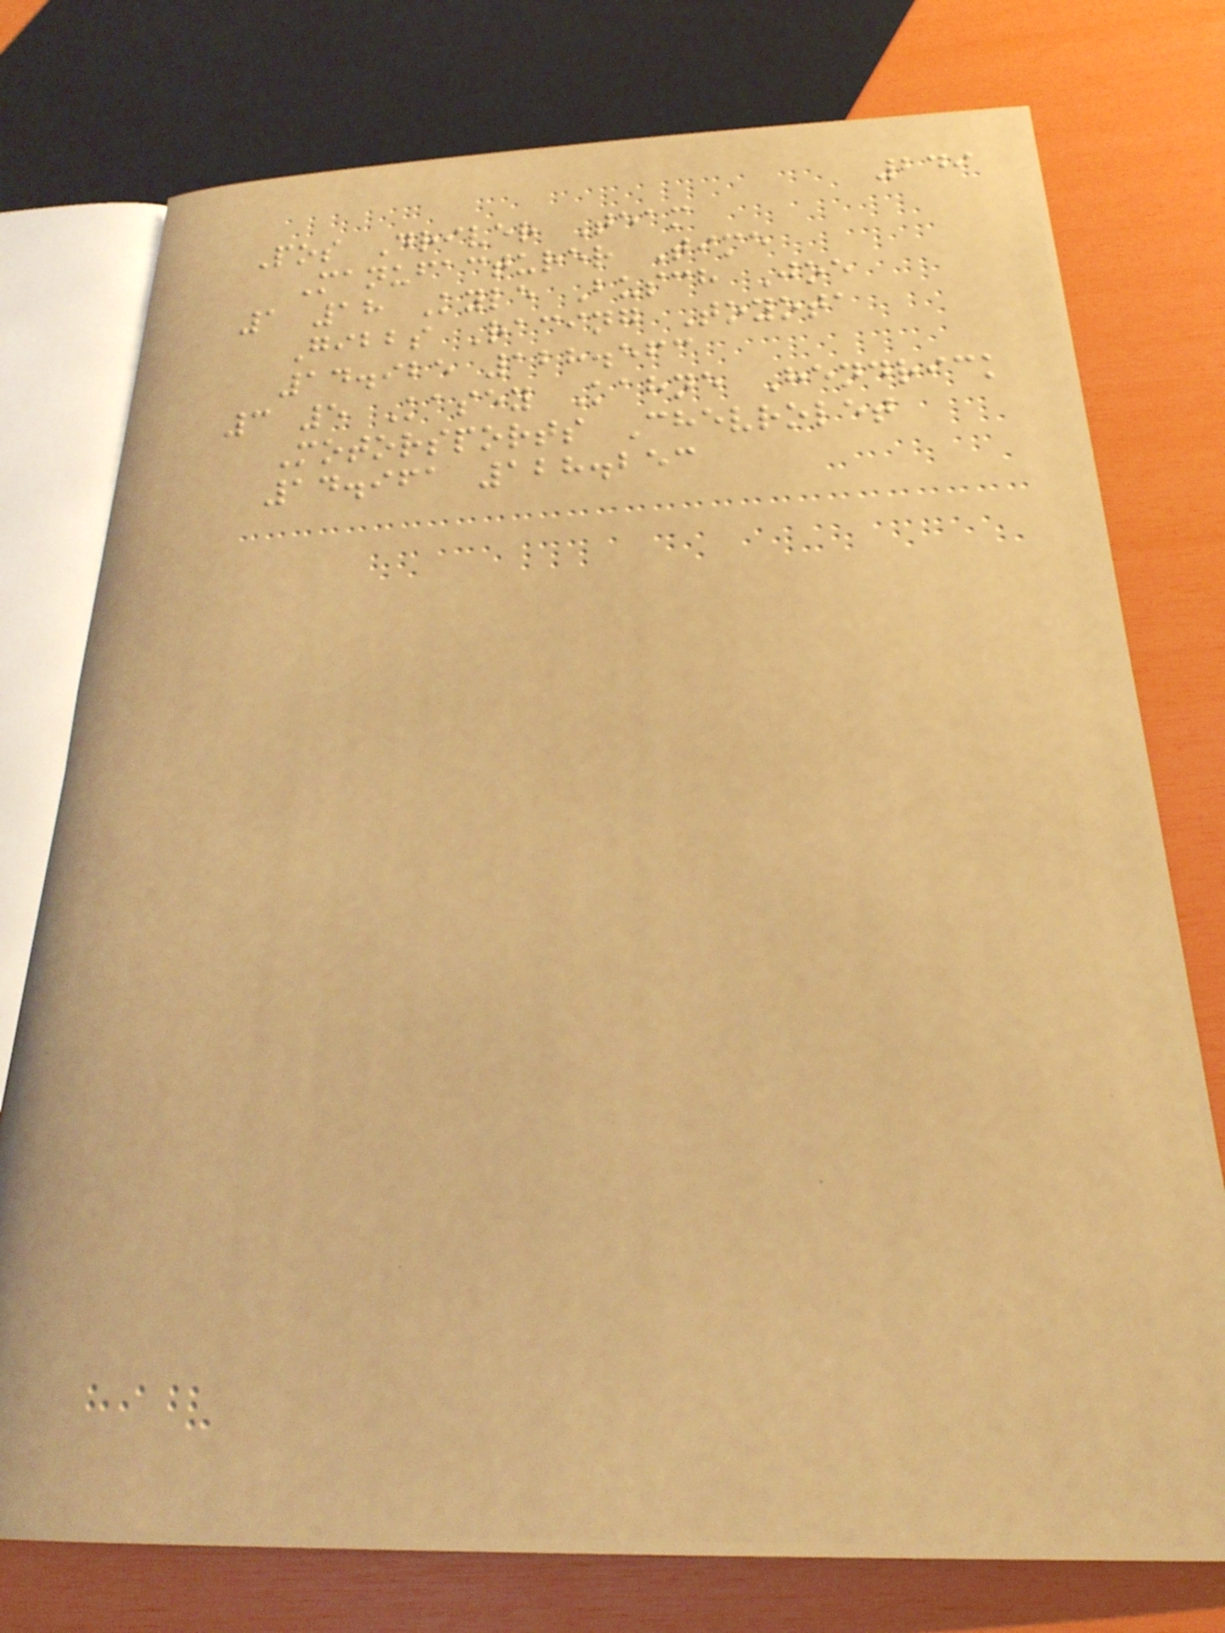249
Pos Driver Team
Manufacturer Time
1 18 Kyle Busch Joe
Gibbs Racing Toyota
14.925 128.563
3 5 Kasey Kahne Hendrick
Motorsports Chevrolet
14.961 128.253
